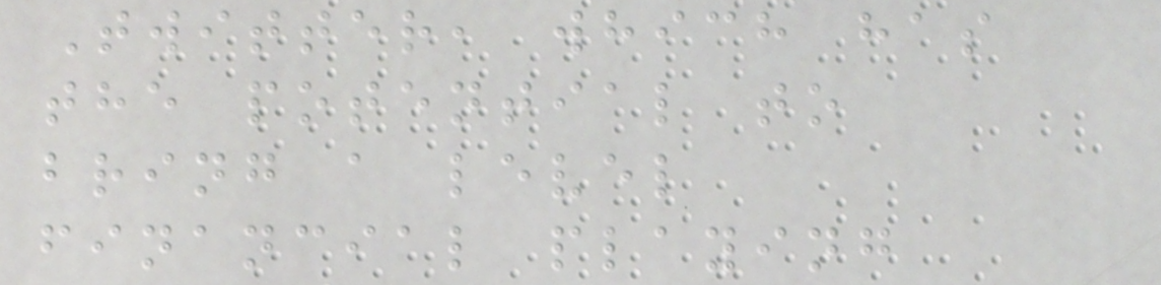Twitter, which has
the potential to
bring a level
financial playing
